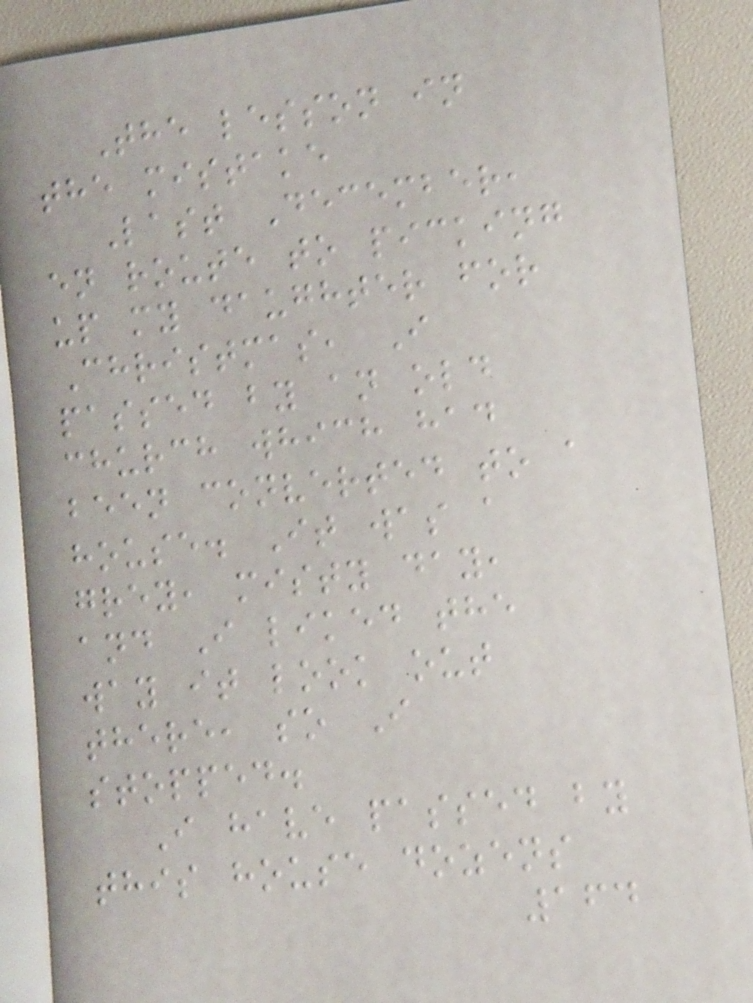The lesson in
the mistake
Last December,
en route to picking
up my daughter for
Christmas, I
passed by an old
church which had
been converted to a
house. It was a
grey, misty day,
and I liked the
way it look out
there, so I
stopped.
I have passed by
this house dozens
164
